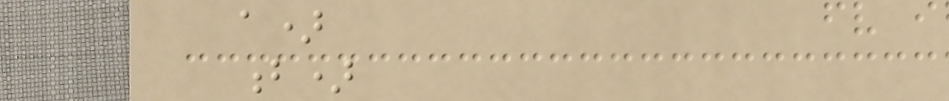a)
b)
